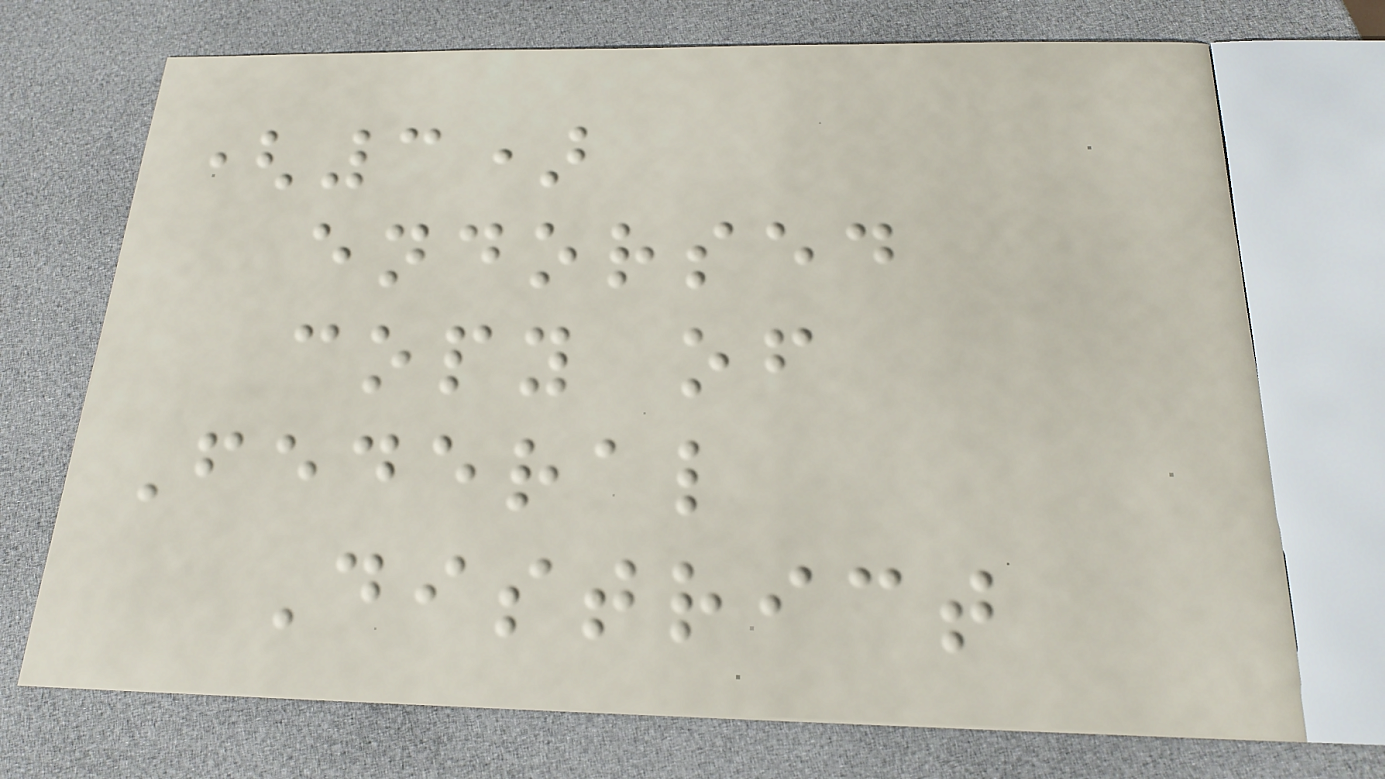(3)
endorsed
copy of
Federal
District
